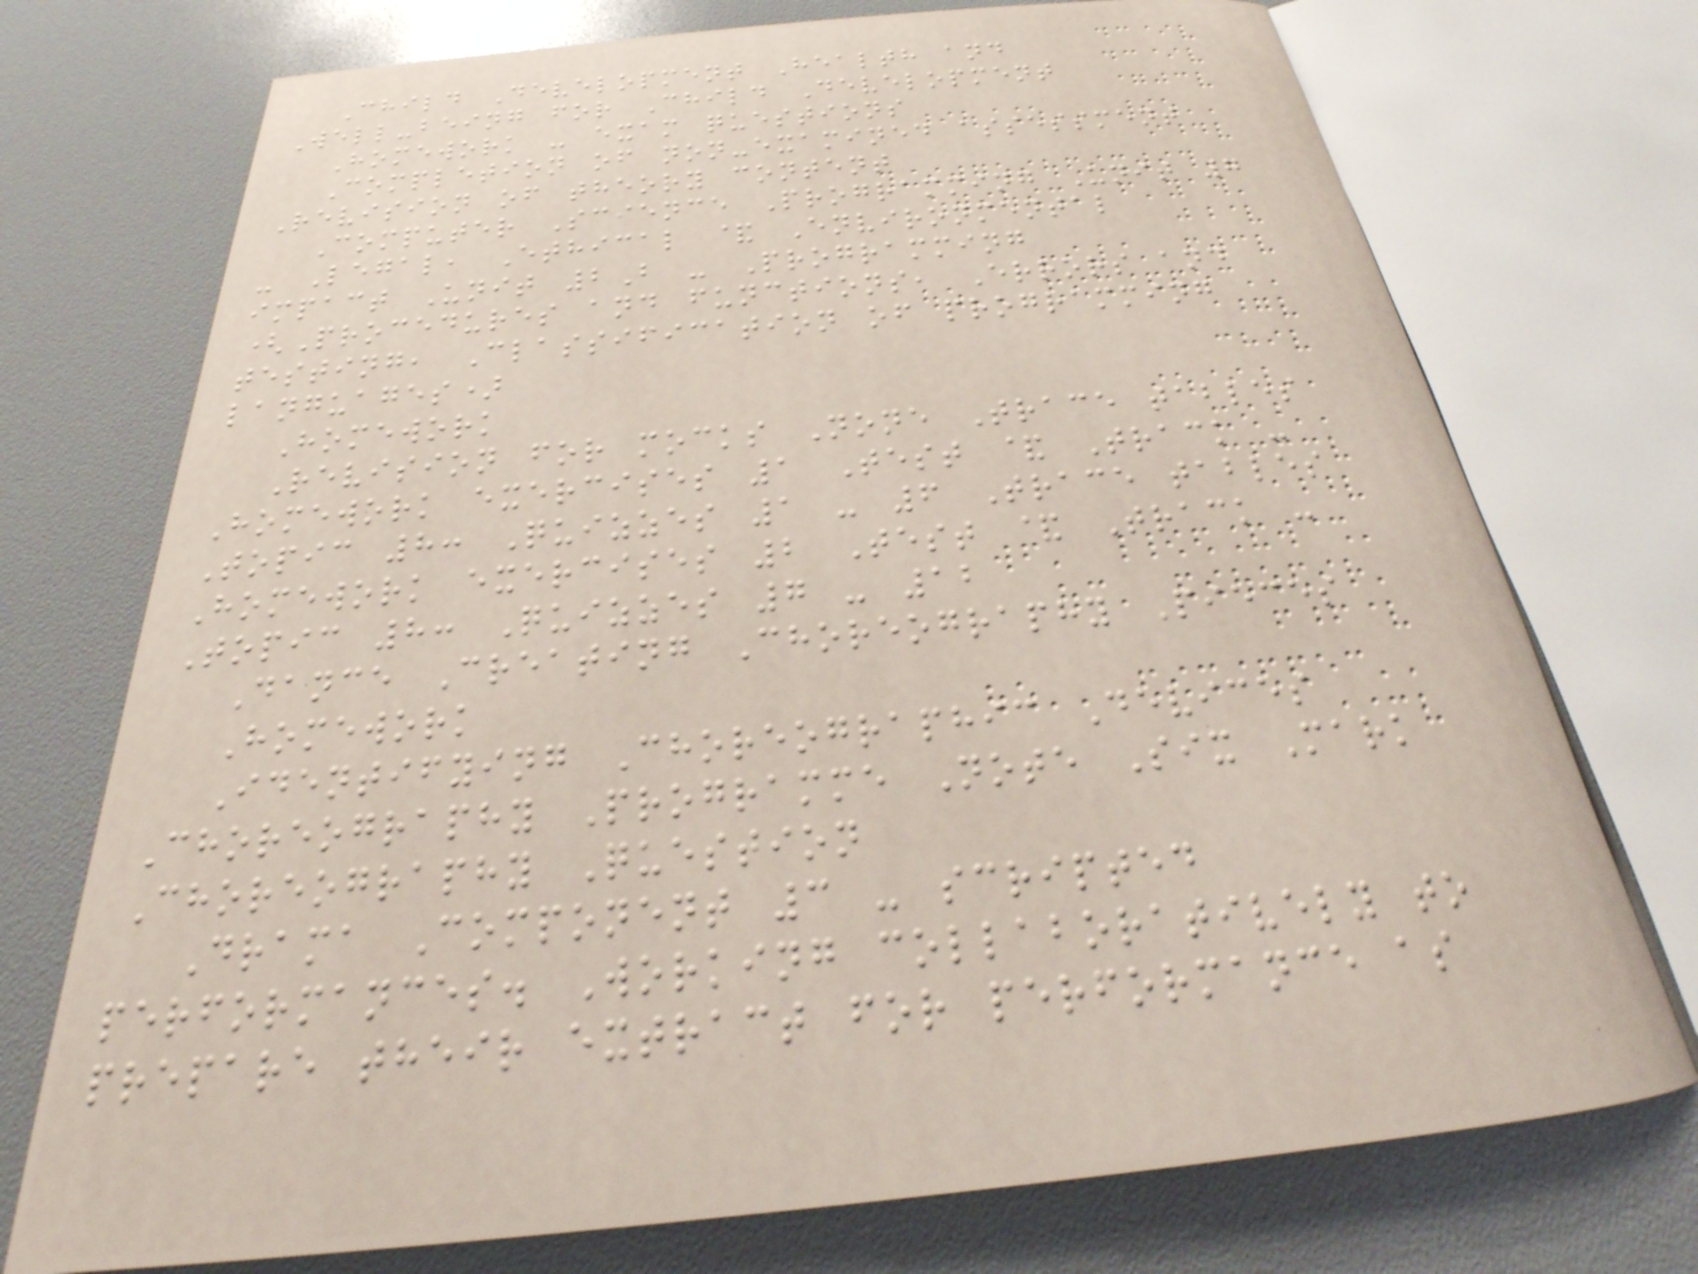Child Development Health and
Well-being for Child Development
Homework - exam questions
Completion of non-examined assessment
Revision of theory content
Computer Science Programming Unit 7
- Legal, Ethical & Environmental
impact Unit 2B - Programming
(Procedures and functions, Errors and
testing, Classification of programming
languages)
Homework
Revision for mocks None Trace tables
Homework exercises 1 Test & Track -
Topic 8: Quizzes 1 - 6 Trace tables
Homework exercises 2 Test & Track -
Topic 8: Quizzes 7 - 12
Dance Creating Choreography Pieces
Homework
Identifying Choreographic Devices
Choreography Programme Note Six Mark
Choreography Question
Drama Component 3 - scripted
performances. Working collaboratively to
prepare their extract for performance as
